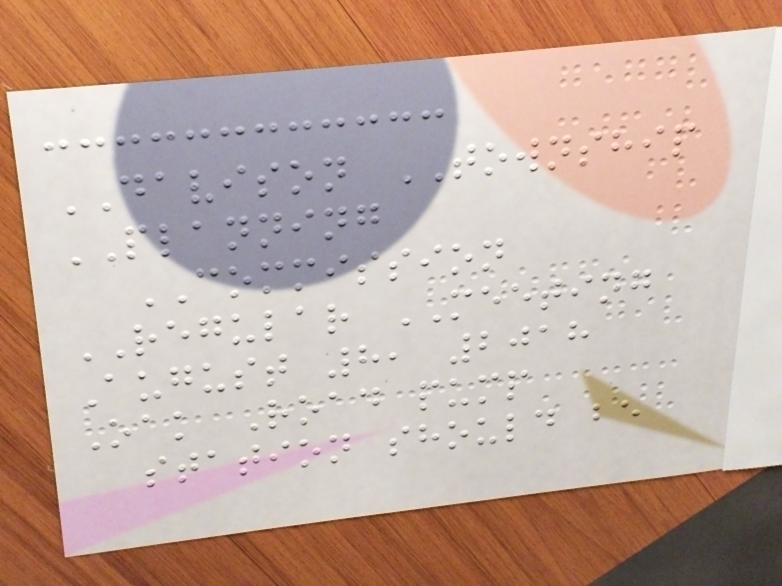DAVISON TOWNSHIP
PLANNING
COMMISSION
REGULAR MEETING
August 8, 2018
Oak Road pump
station should be
